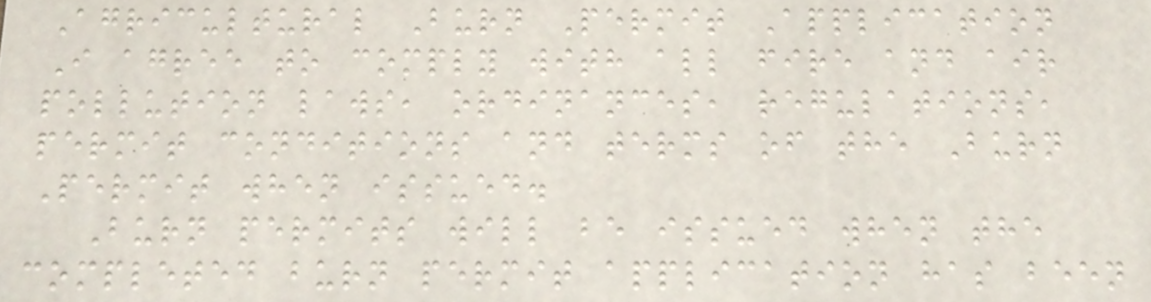Agricultural Burn Permit Application
I agree to comply with all fire and air
pollution laws, ordinances, regulations,
permit conditions and terms of the Burn
Permit when issued.
Burn permits will be issued when the
completed burn permit application has been
